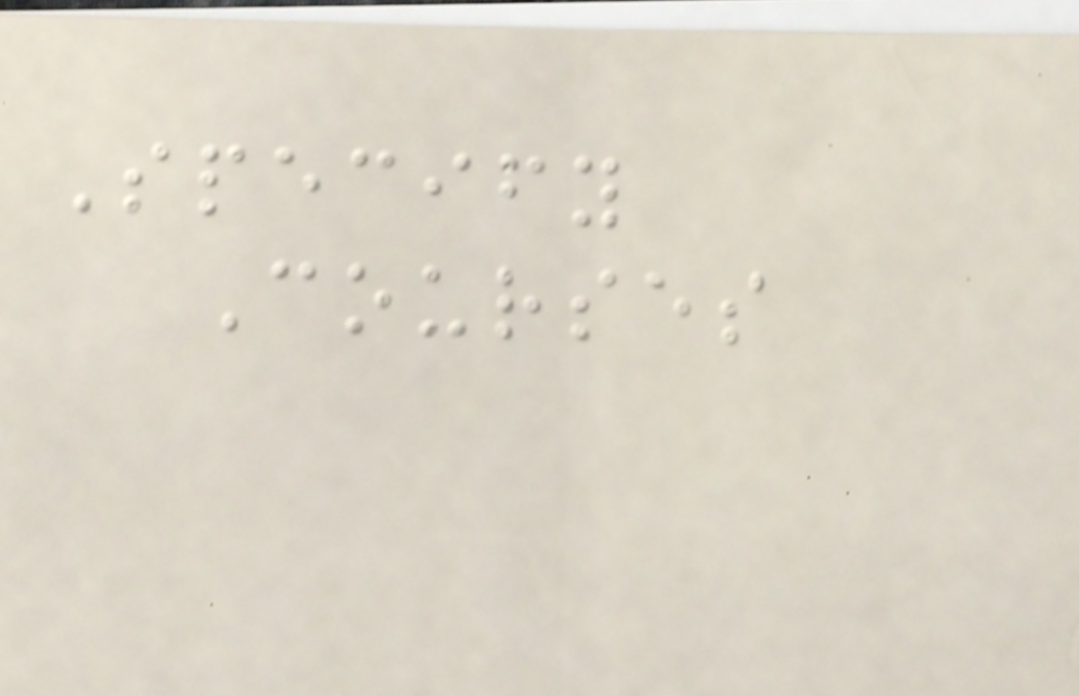Specify
Courses
